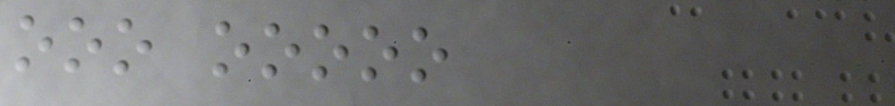ooo ooooo
